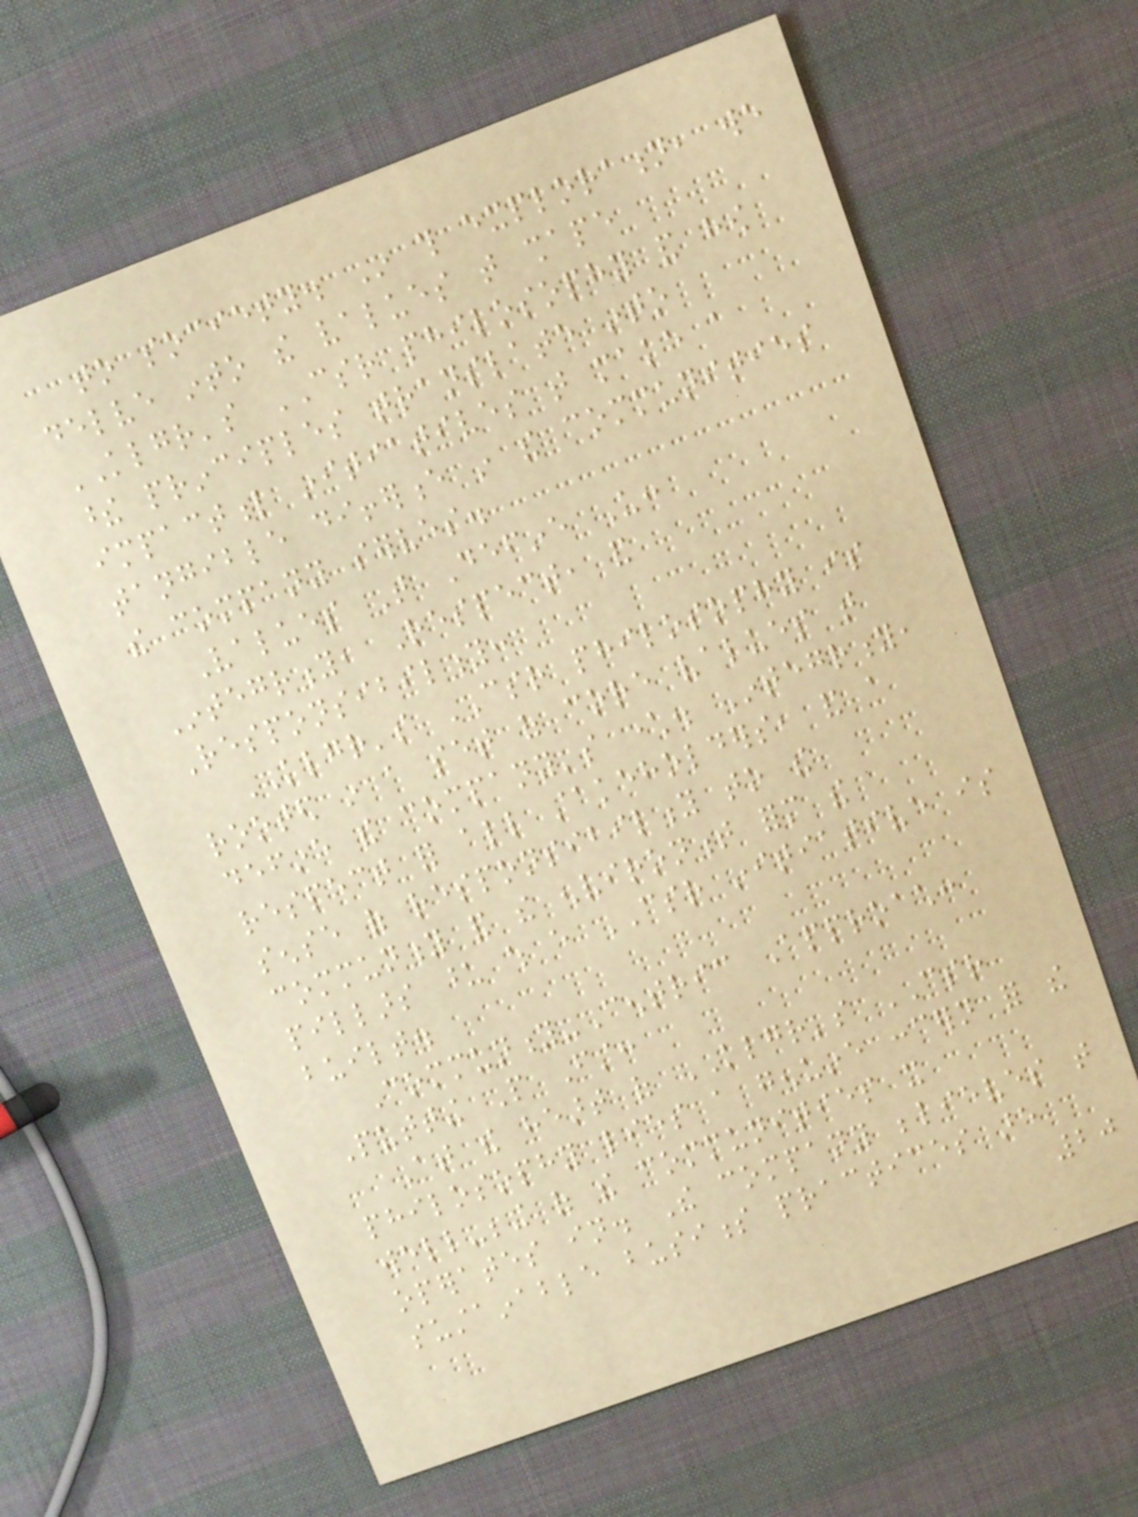to society. In this exploration, we
delve into the values that shape
KLGR's CSR philosophy and how
these principles translate into
impactful initiatives that make a
tangible difference in the communities
the company serves.
Values That Define Us:
Integrity, Respect, and
Responsibility:
KLGR's CSR philosophy is
rooted in a set of core values that
define the company's character. Integrity,
respect for all stakeholders, and a
sense of responsibility to the
community and the environment form the
pillars upon which every CSR initiative is
built.
Community-Centric Approach:
Putting People First:
At the heart of KLGR's CSR
philosophy lies a genuine concern for the
well-being of the communities it
operates in. The company believes that
sustainable business practices are
20
